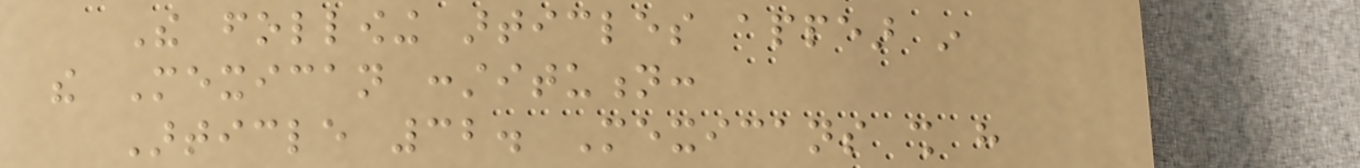The following articles appear in
the Mexican constitution:
Article 32. Mexicans shall have
